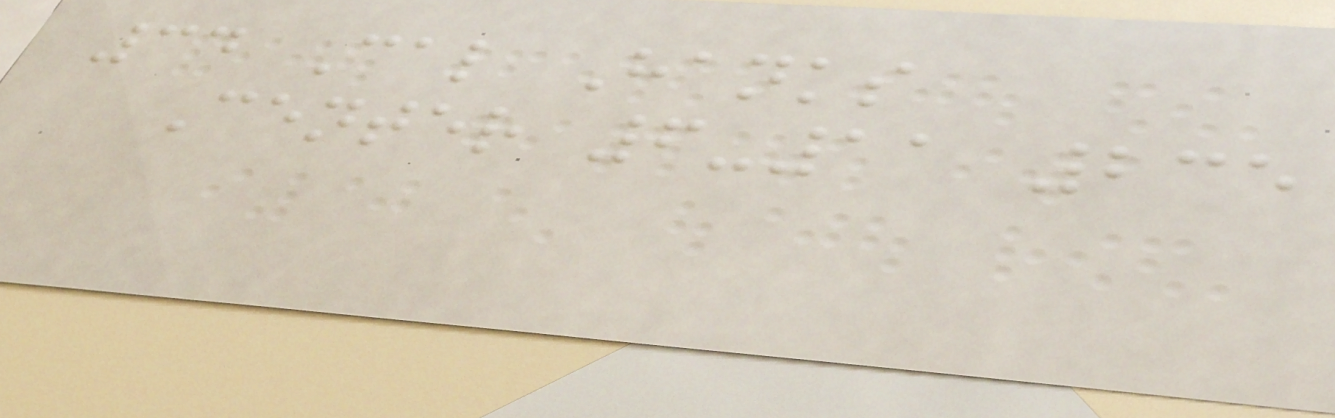34 Cal Hanks
Center 6-11 235
